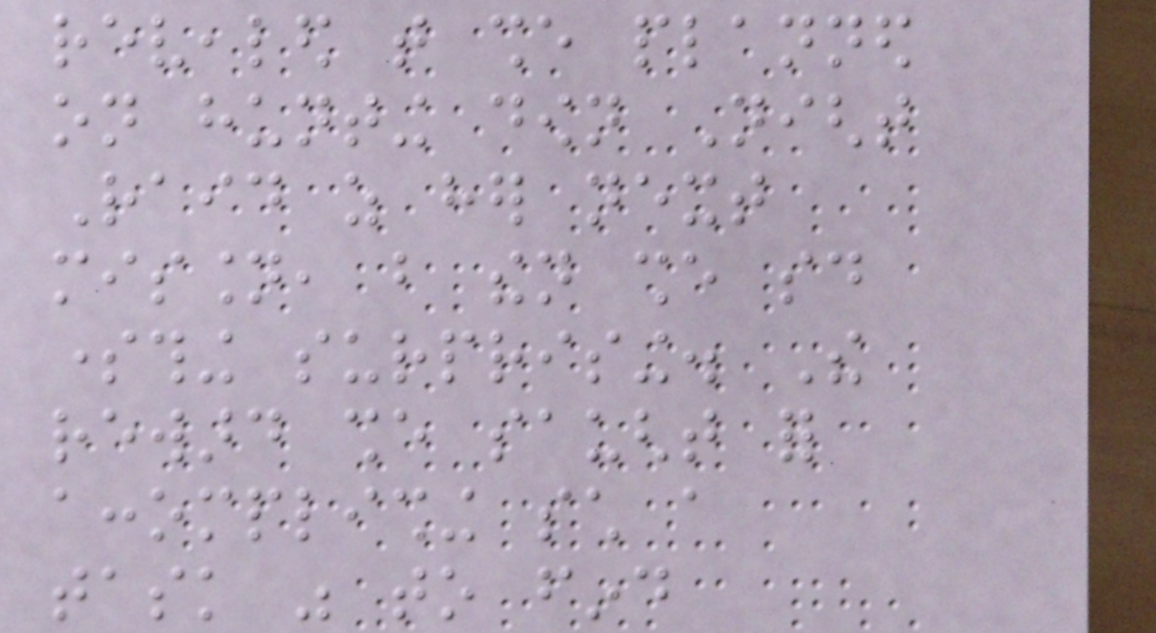revealed that she planned
on hunting down Night
Raid as her next
mission, but then she said
something surprising. The
reward she saught for
accomplishing such a
task was to find
